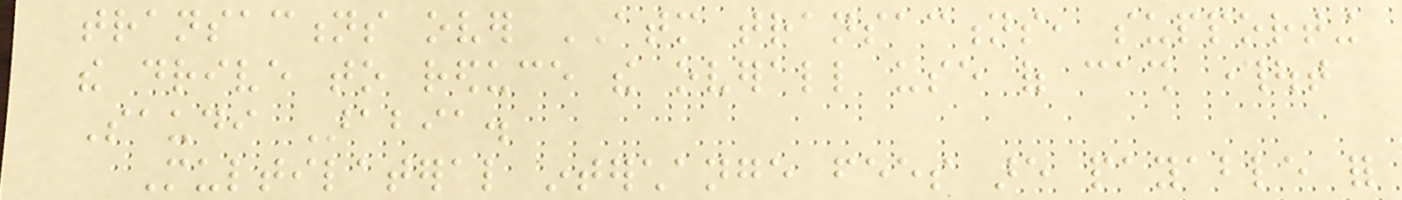transactions over ATM transactions, supporting
the drive to reduce the overall use of cash throughout
Saudi Arabia.
Multilateral interchange fees are payable for
